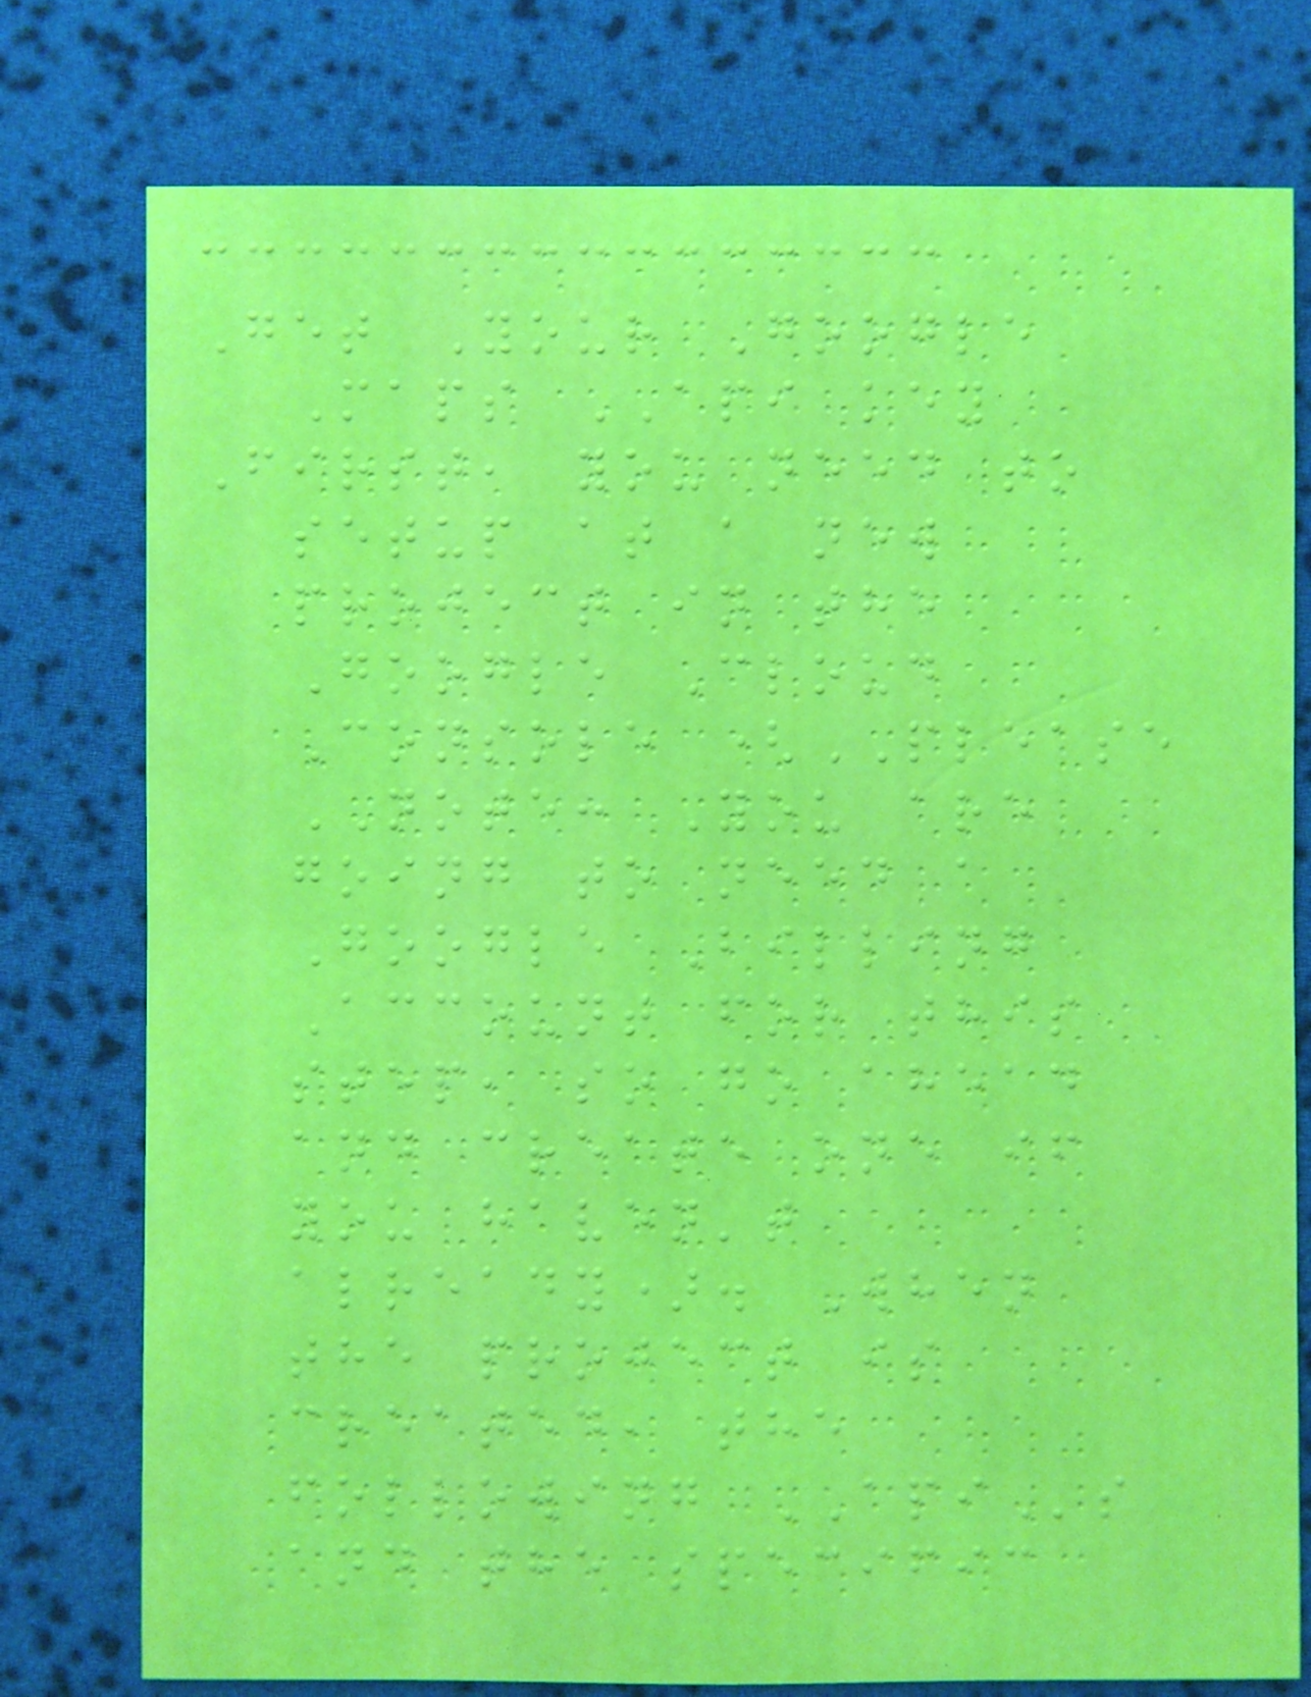Get Your Google
Maps API key
First, you need to
setup at a new
project in the
Google Cloud
Console (PLEASE
NOTE: You are
going to need a
Google Billing
Account for this
step, so go ahead
and create one if
you haven't
already). When
the project is
created, the
following APIs
and the specific
